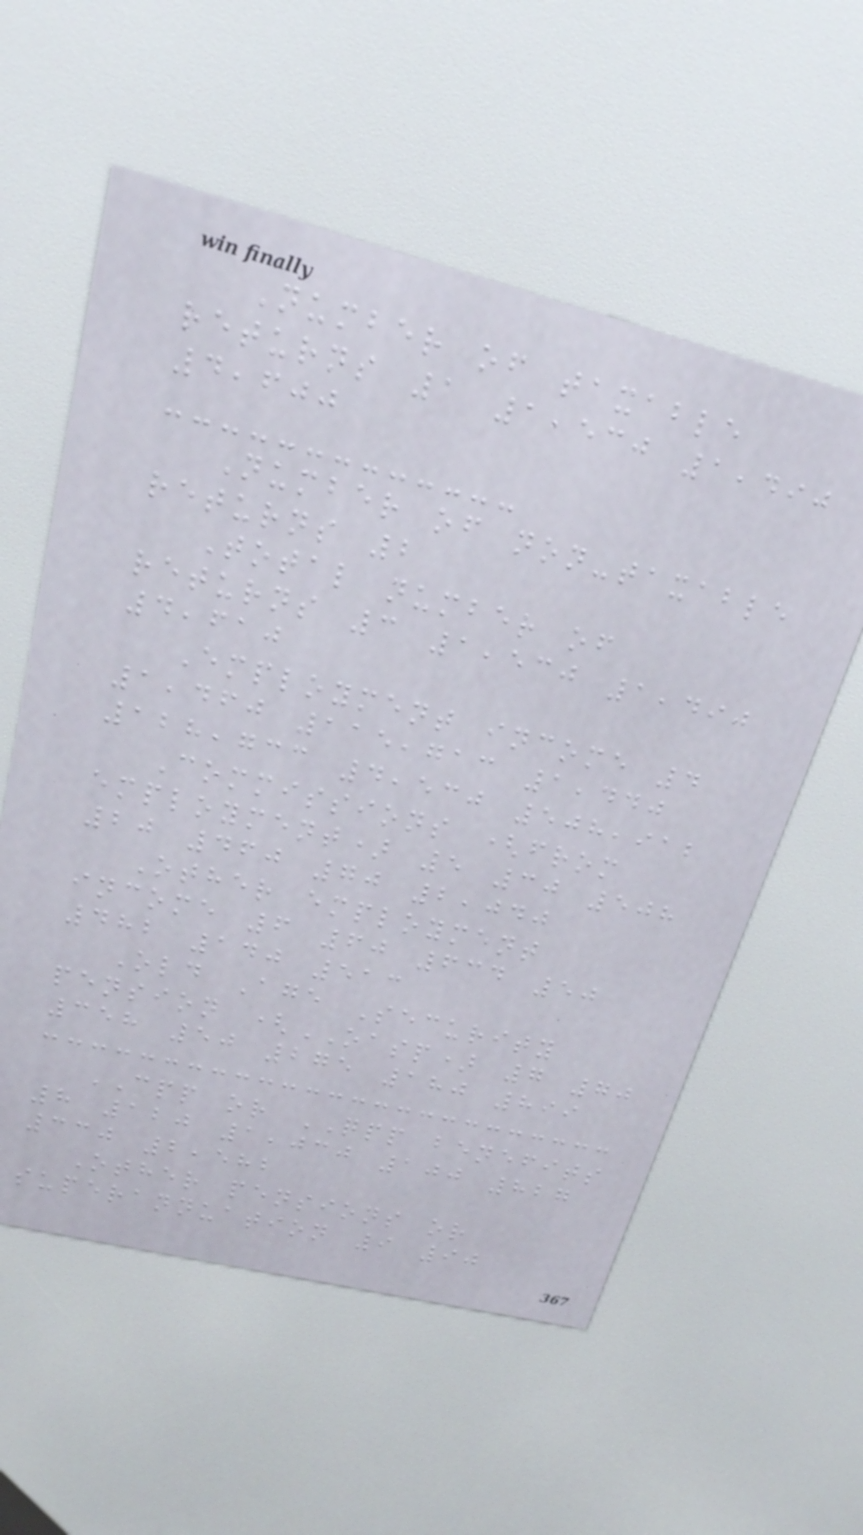Number of taxable
returns 1 1,530 1,490
4,600
Number of non-taxable
returns 2
Total number of
returns 3 1,530 1,490
4,610
Employment income 4
1,460 115,713 1,440
128,733 4,530 508,912
Commissions (from
employment) 5 30 508
20 460 70 2,040
Other employment
income 6 60 634 50
482 140 513
Old Age Security
pension (OASP) 7 70
358 50 275 180 899
CPP or QPP benefits
8 120 1,030 100 827
330 2,582
Other pensions or
superannuation 9 90
